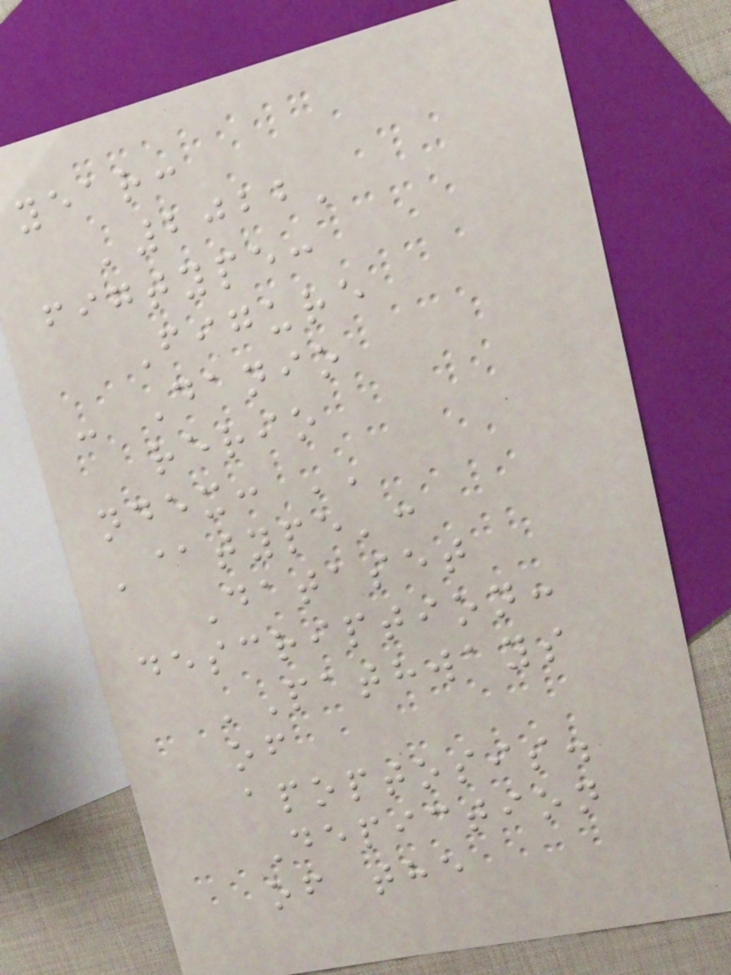year:
'2022'
figtype:
Figure
- Danio
rerio
ndex: ''
'@type':
Dataset
description:
'Pathways
of
apoptosis.
Depiction
of the
